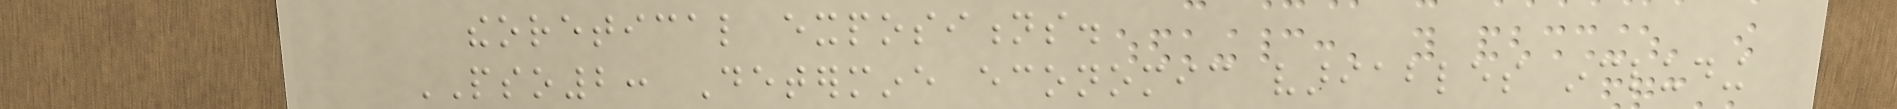theoretical expositions.
PSO2: Determine economic variables including
